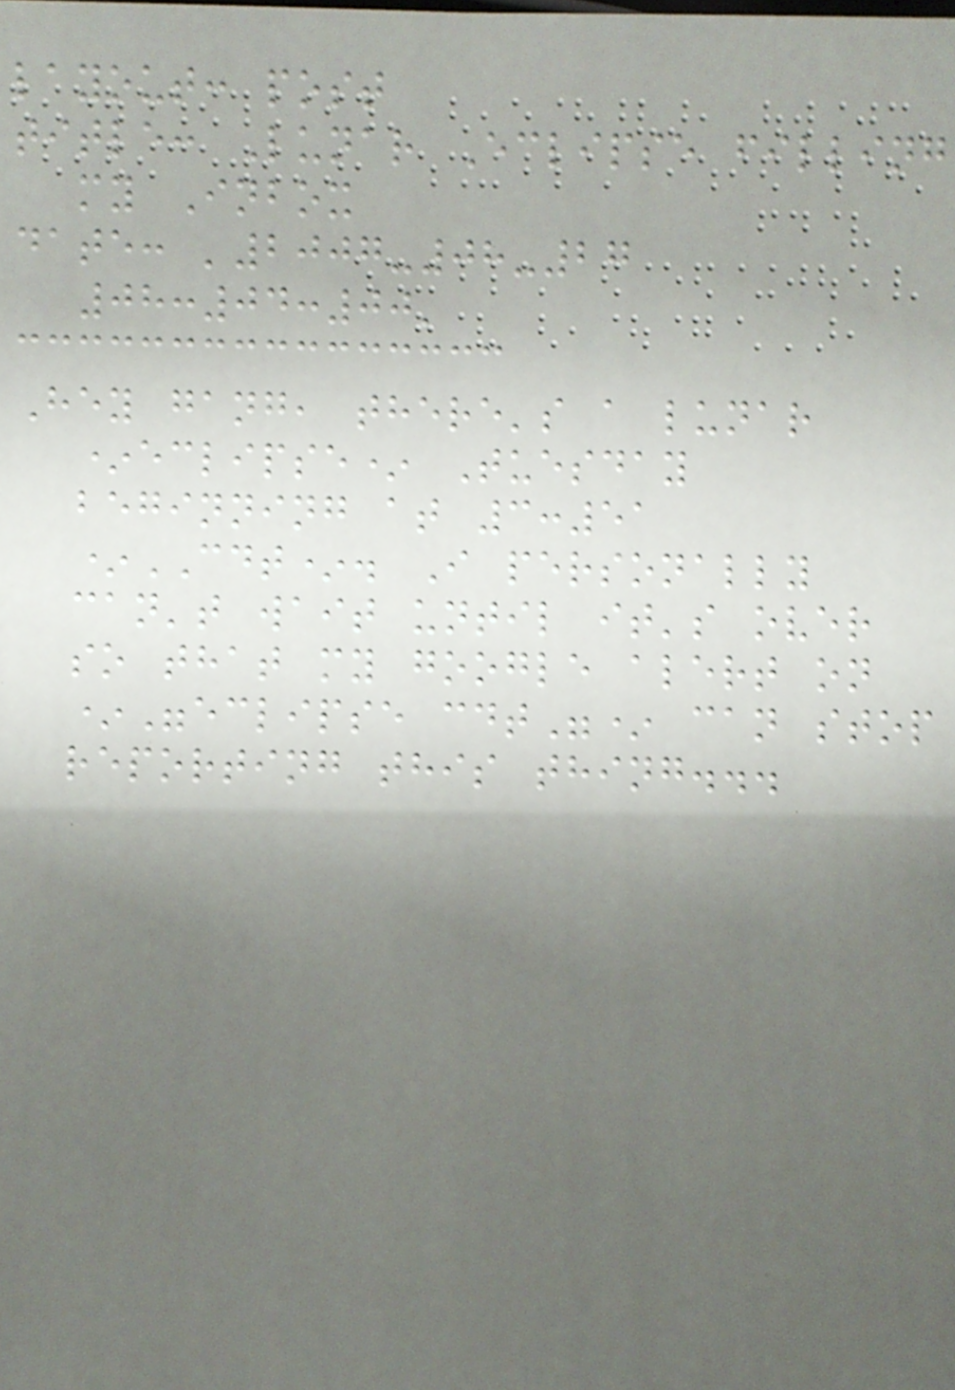layout: post
title: Lunar Eclipse filling
my Inbox
date: '2007-08-27
08:04:00'
Hey gang, there's a lunar
*eclipse* Tuesday
beginning at 3:51
*CDT*. I personally
can't wait until it's over
so that my google alert on
*"eclipse cdt"* can stop
reporting this thing...
